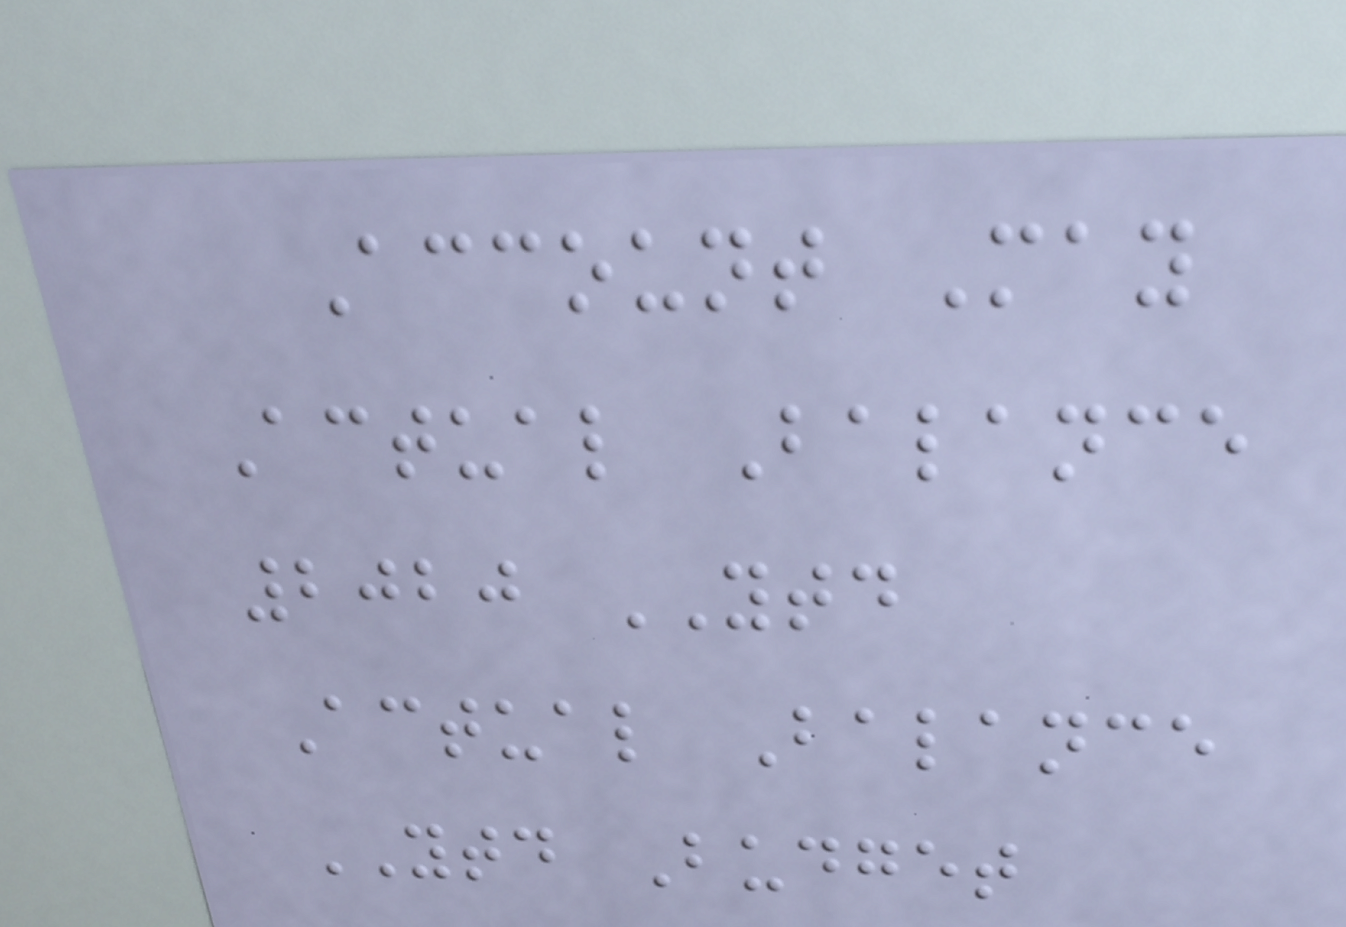Account May
Actual Balance
2020 YTD
Actual Balance
YTD Budget
